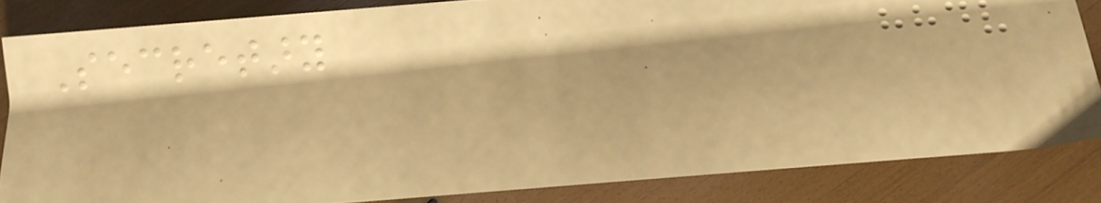Secretary
